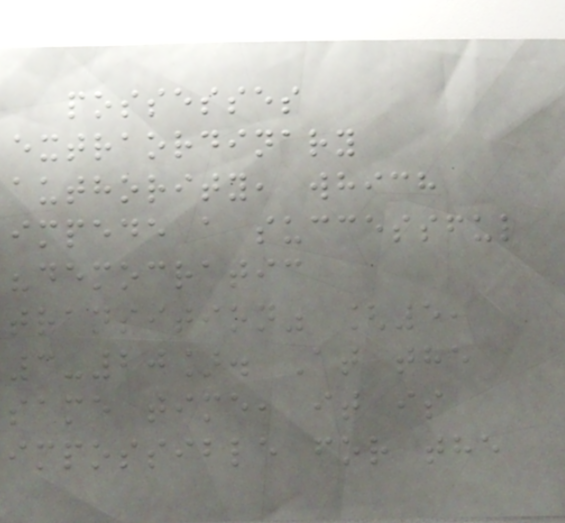possesses
extraordinary
authority, which
impede a successful
"democratic
transition" [5,
3-20]. At the
same time, it is
impossible for the
